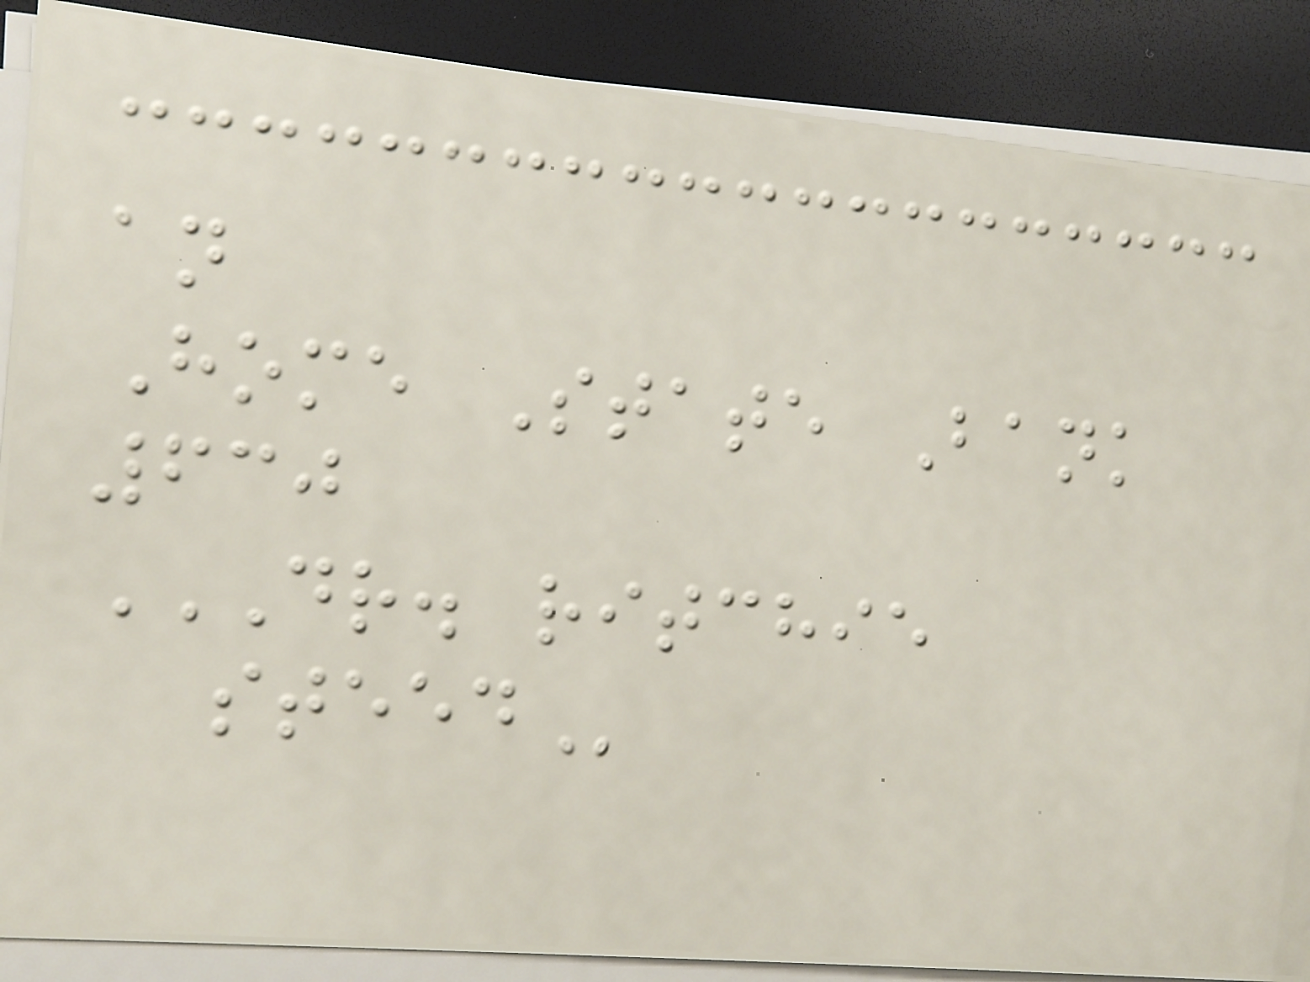an
Home State Bank
630
DR. RITCHIE
STEED
